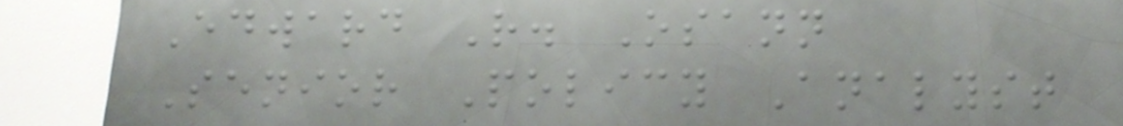Edward R. Osann
Senior Policy Analyst
